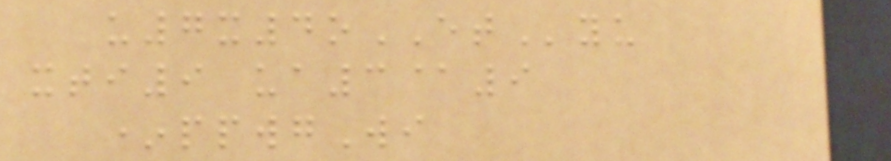u7x4oETyu
xti9 ua3@9
*ppwgWi
